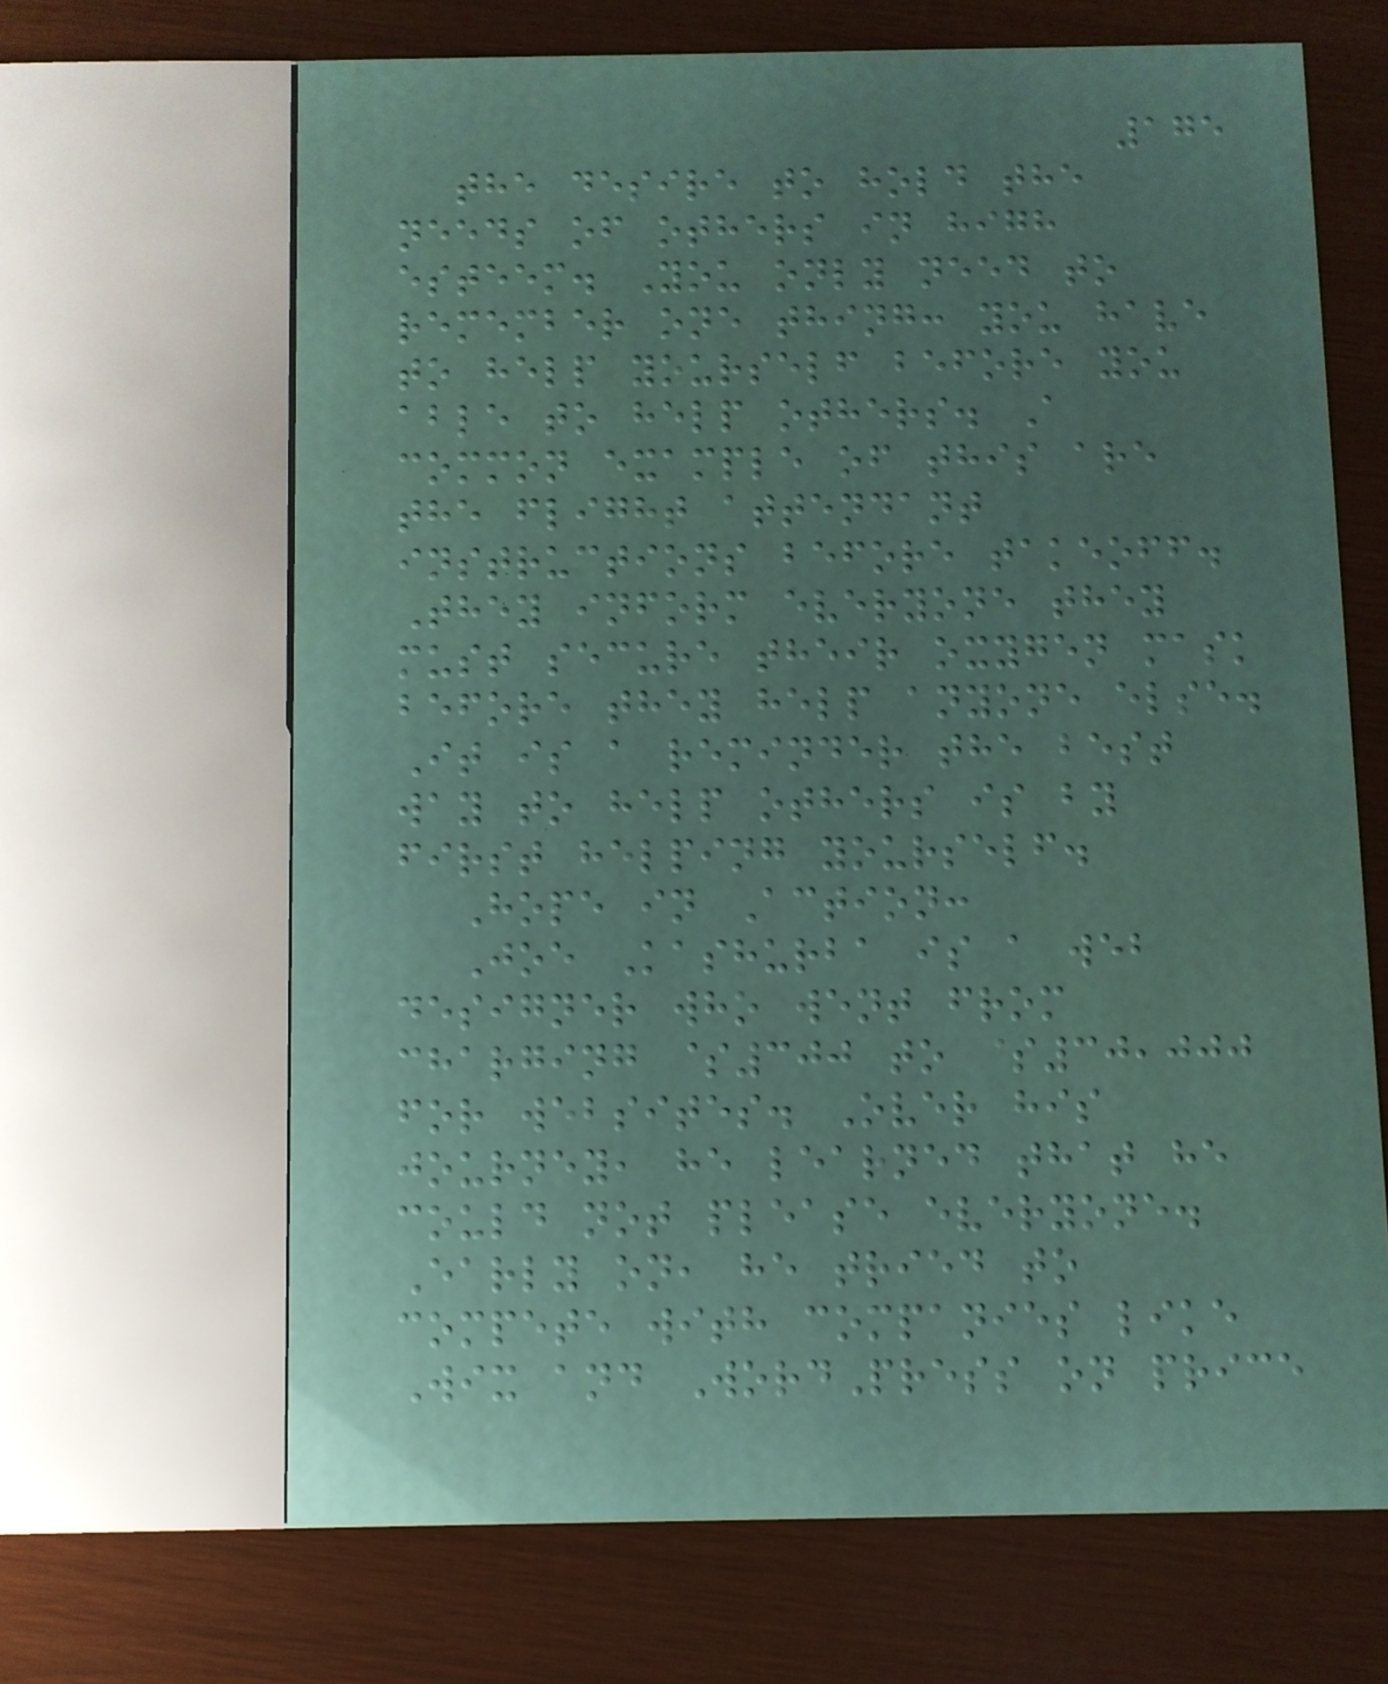175
the desire to hold the
needs of others in high
esteem. You only need to
remember one thing: you have
to help yourself before you
able to help others. A
common example of this are
the flight attendant
instructions before takeoff.
They inform everyone they
must secure their oxygen mask
before they help anyone else.
It is a reminder the best
way to help others is by
first helping yourself.
Hope in Action:
Joe Kashurba is a web
designer who went from
charging $300 to $30,000
for websites. Over his
journey, he learned that he
could not please everyone.
Early on, he tried to
compete with companies like
Wix and WordPress on price
